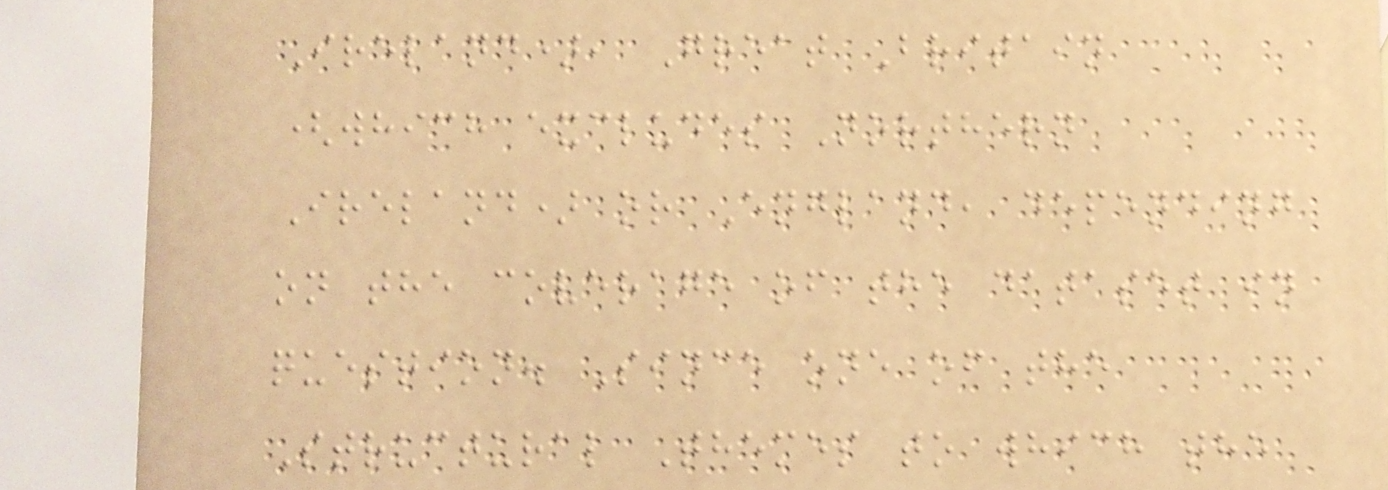Ireland), Great Britain
(which excludes Northern
Ireland) or England, depending
on the coverage of the dataset in
question. Since one of the
Structural Themes to which the
